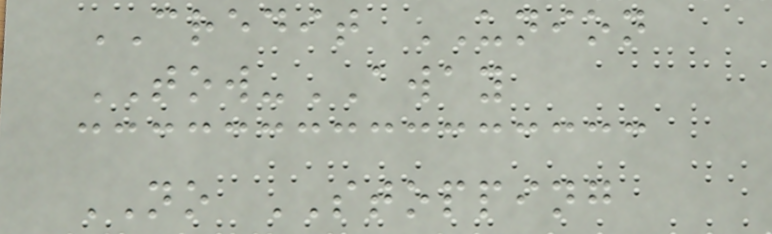CREDIT UNION
TOW-AWAY
NO STOPPING
